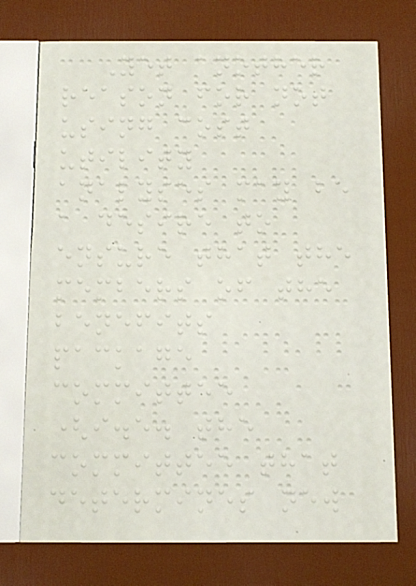Yet another
reason for not
using cost
utility
analyses may be
a desire to
ensure that the
members of the
benefits
package
committee
(i.e. the
committee that
determines new
